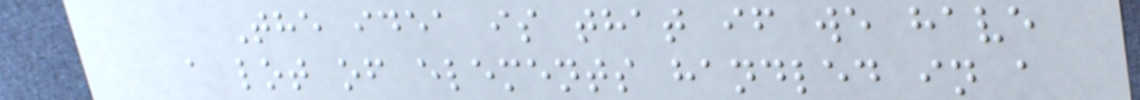The idea is that if we have
a lot of elements handled in a
